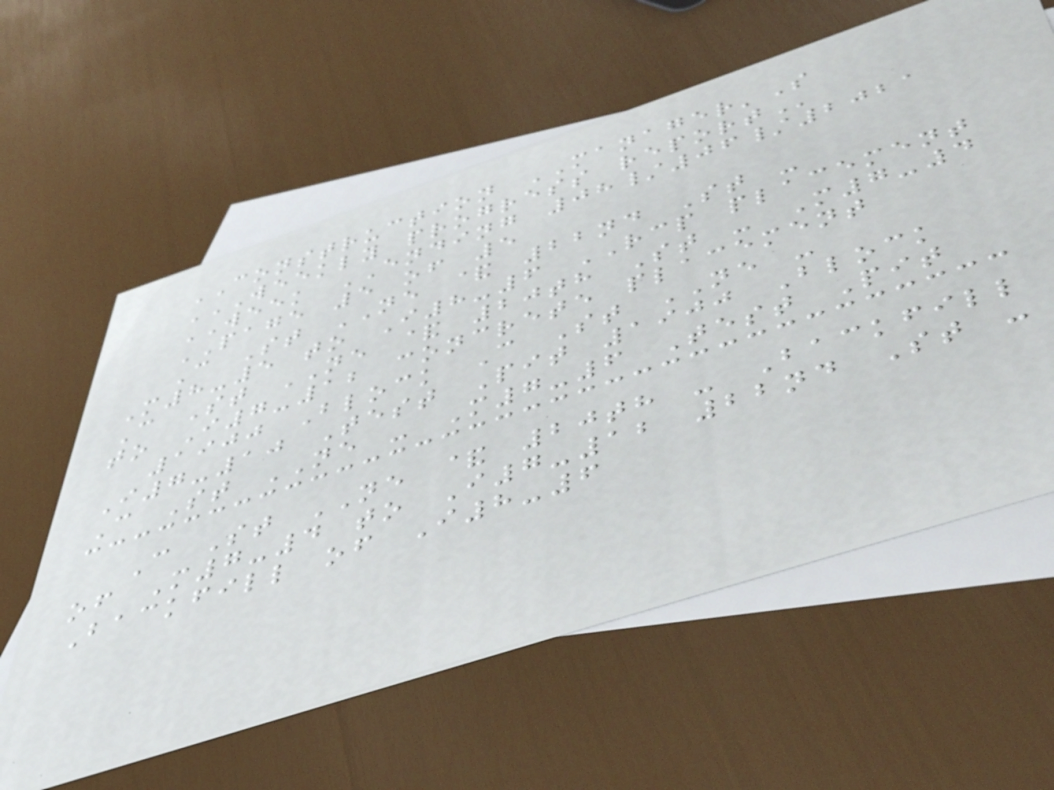CONSTRUCTION MANAGER'S
WEEKLY PROGRESS REPORT
WEEK ENDING 08/06/2021
PAGE 5 of 5
C St NE & 22nd St -
M8-5 to I8-6 RCP placement
C St NE & 20th St - M7-4
to I7-12 concrete placement
1900 Block C St NE -
I7-10 Test Pit 1900 Block
C St NE - M7-6 Test Pit
C St NE & 20th - Backfill
of M7-4 to I7-12 22nd St -
Backfill of I8-6
